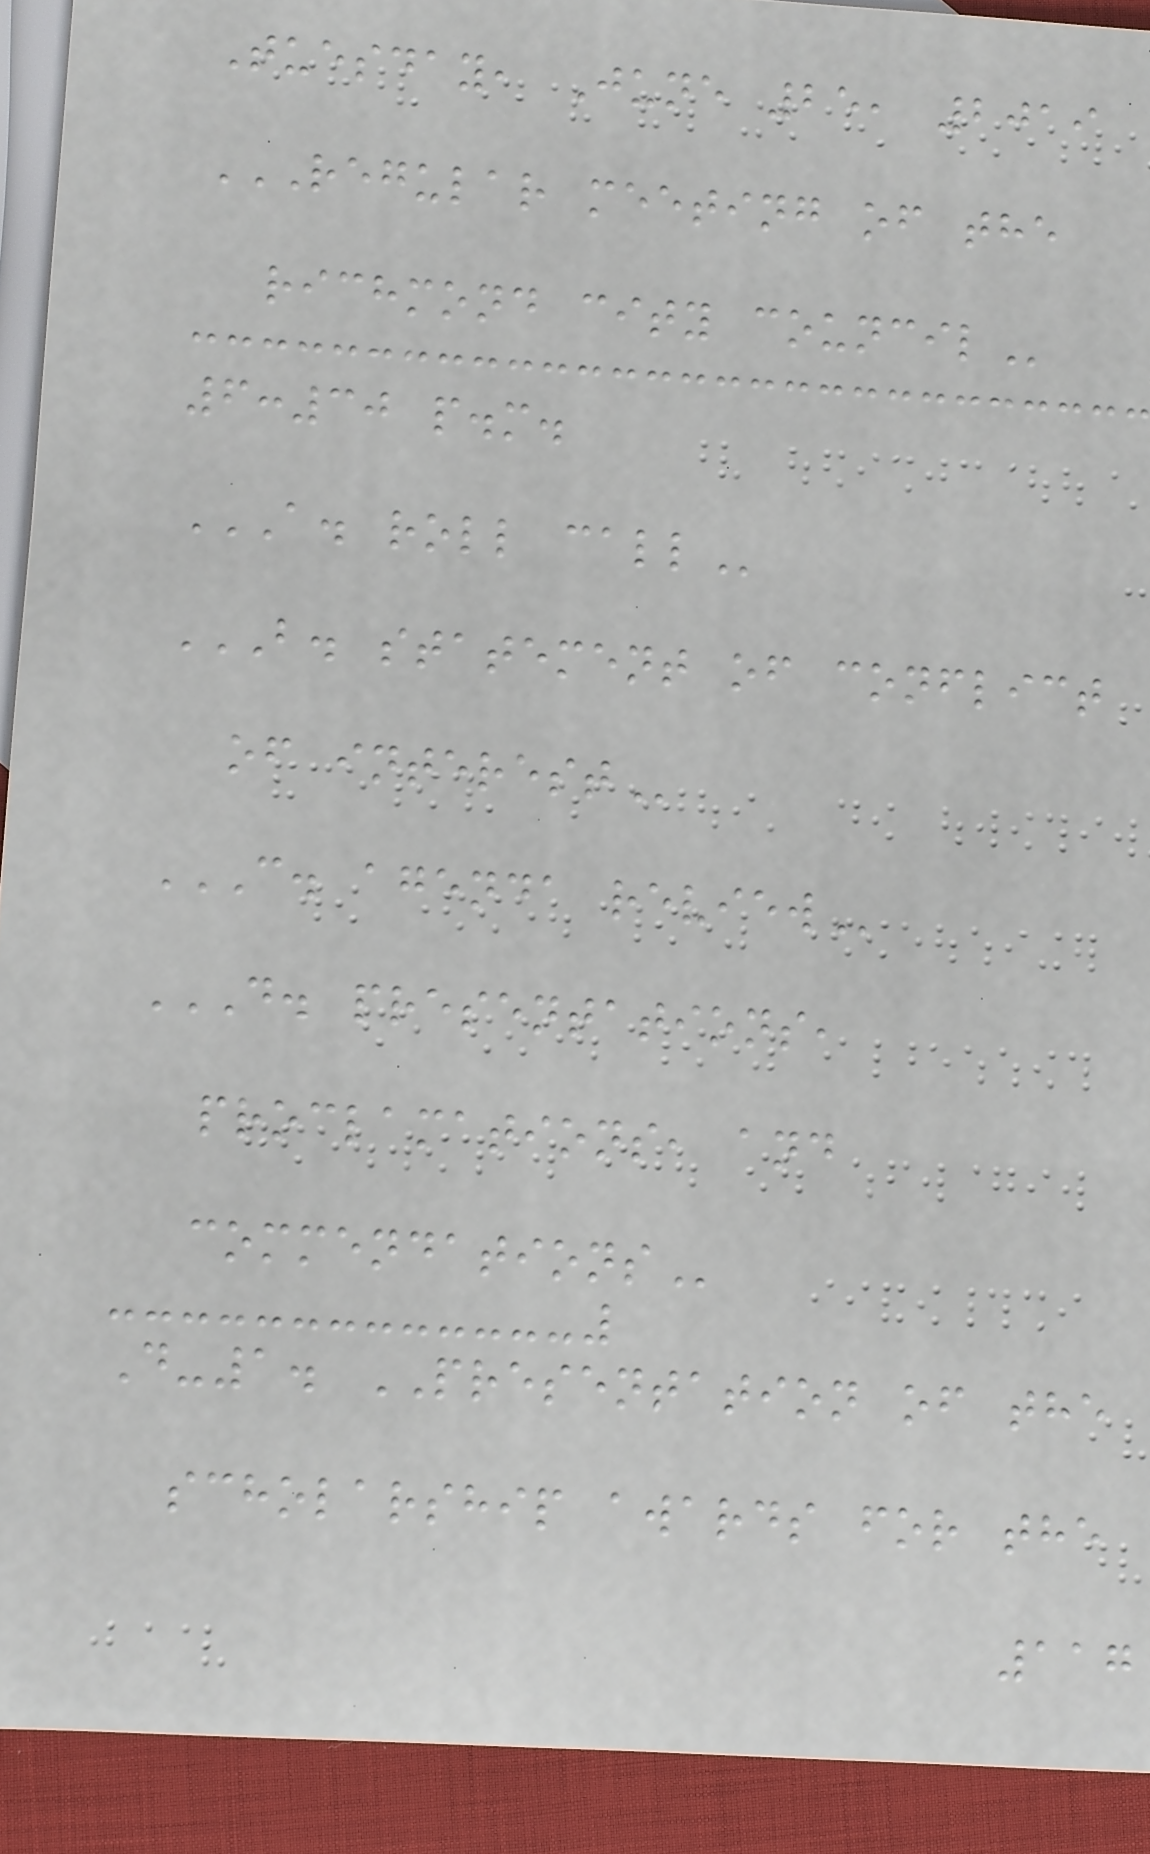Tuesday, June 25, 2019
REGULAR MEETING OF THE
RICHMOND CITY COUNCIL
6:30 p.m.
A. ROLL CALL
B. STATEMENT OF CONFLICT
OF INTEREST
C. AGENDA REVIEW
D. PRESENTATIONS,
PROCLAMATIONS, AND
COMMENDATIONS
D-1. PRESENTATION of the
scholarship awards for the
117
